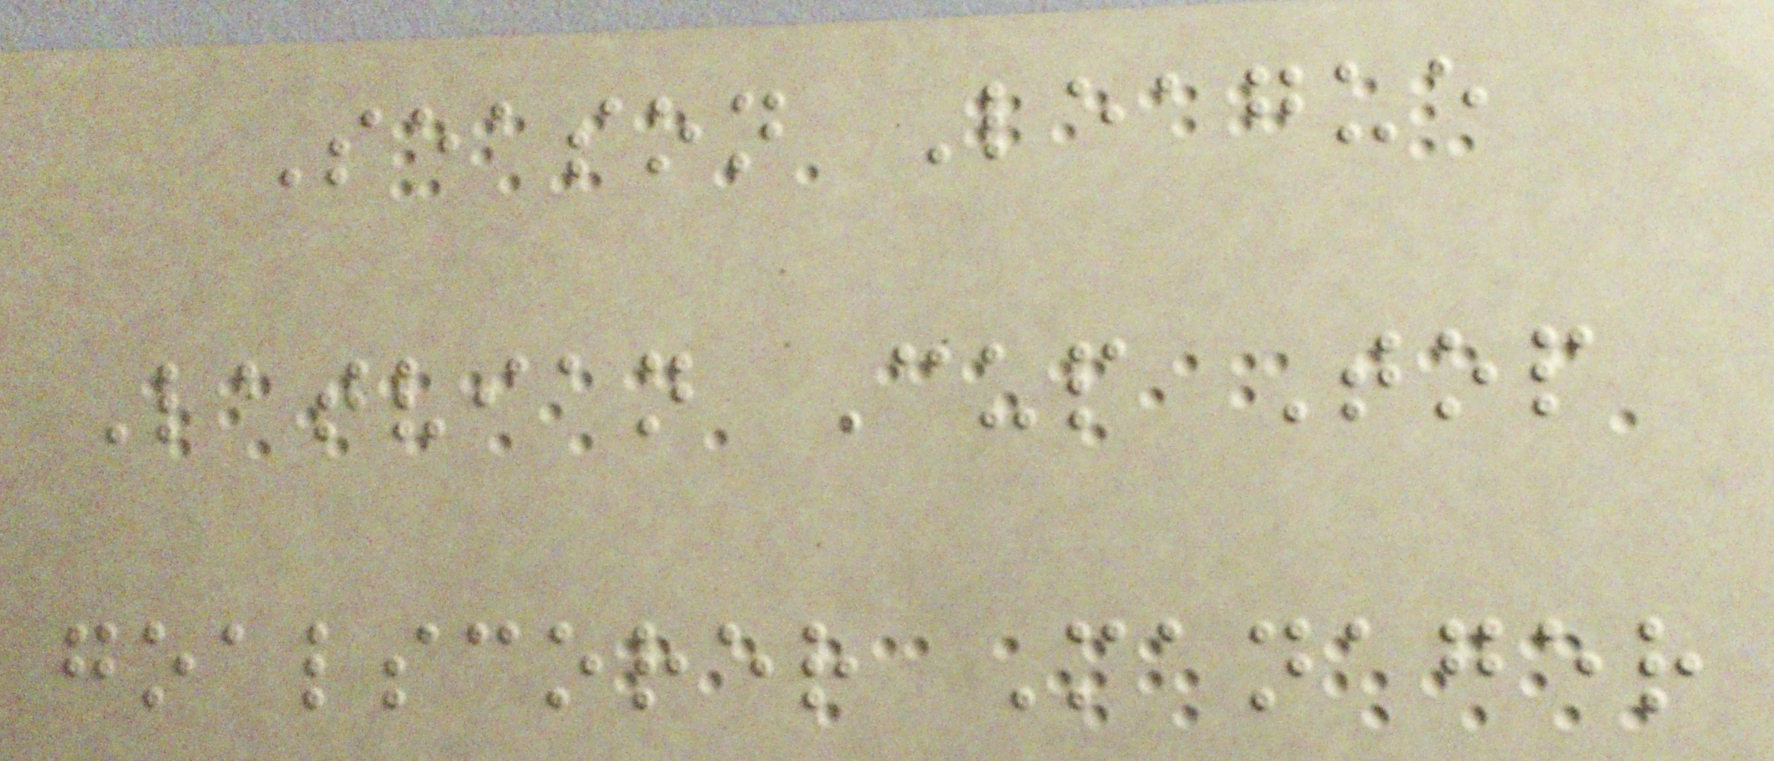Season League
Latvian Cup Top
goalscorer Manager
